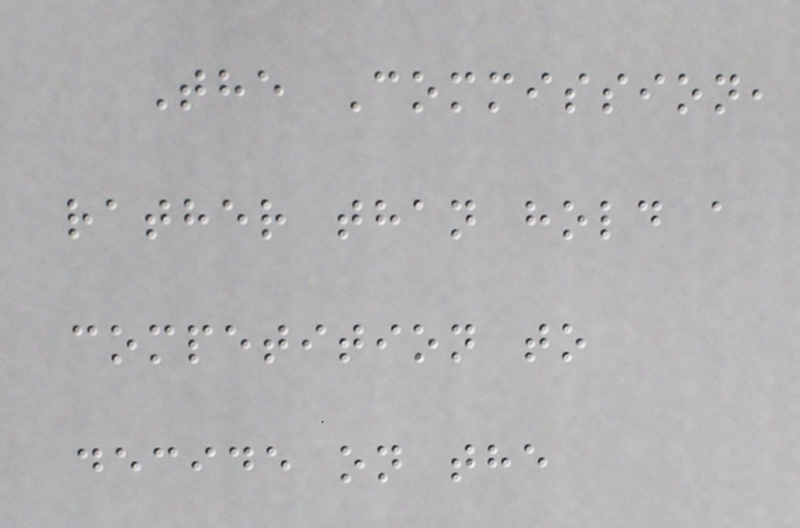The Commission,
rather than hold a
competition to
decide on the
